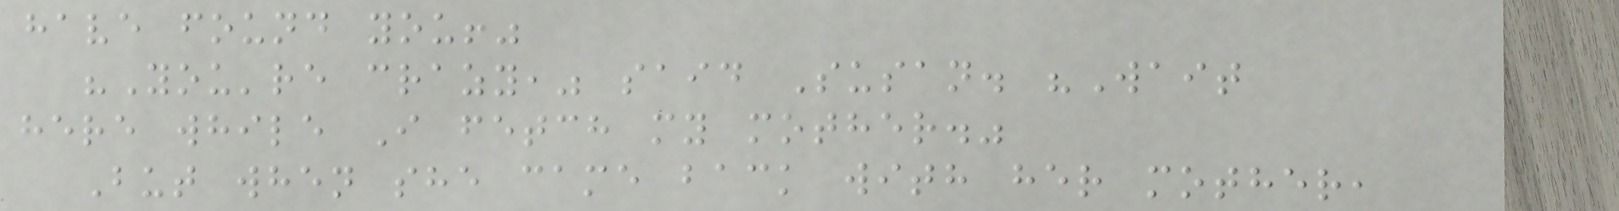have found you!"
"You're crazy," said Susan. "Wait
here while I fetch my mother."
But when she came back with her mother,
